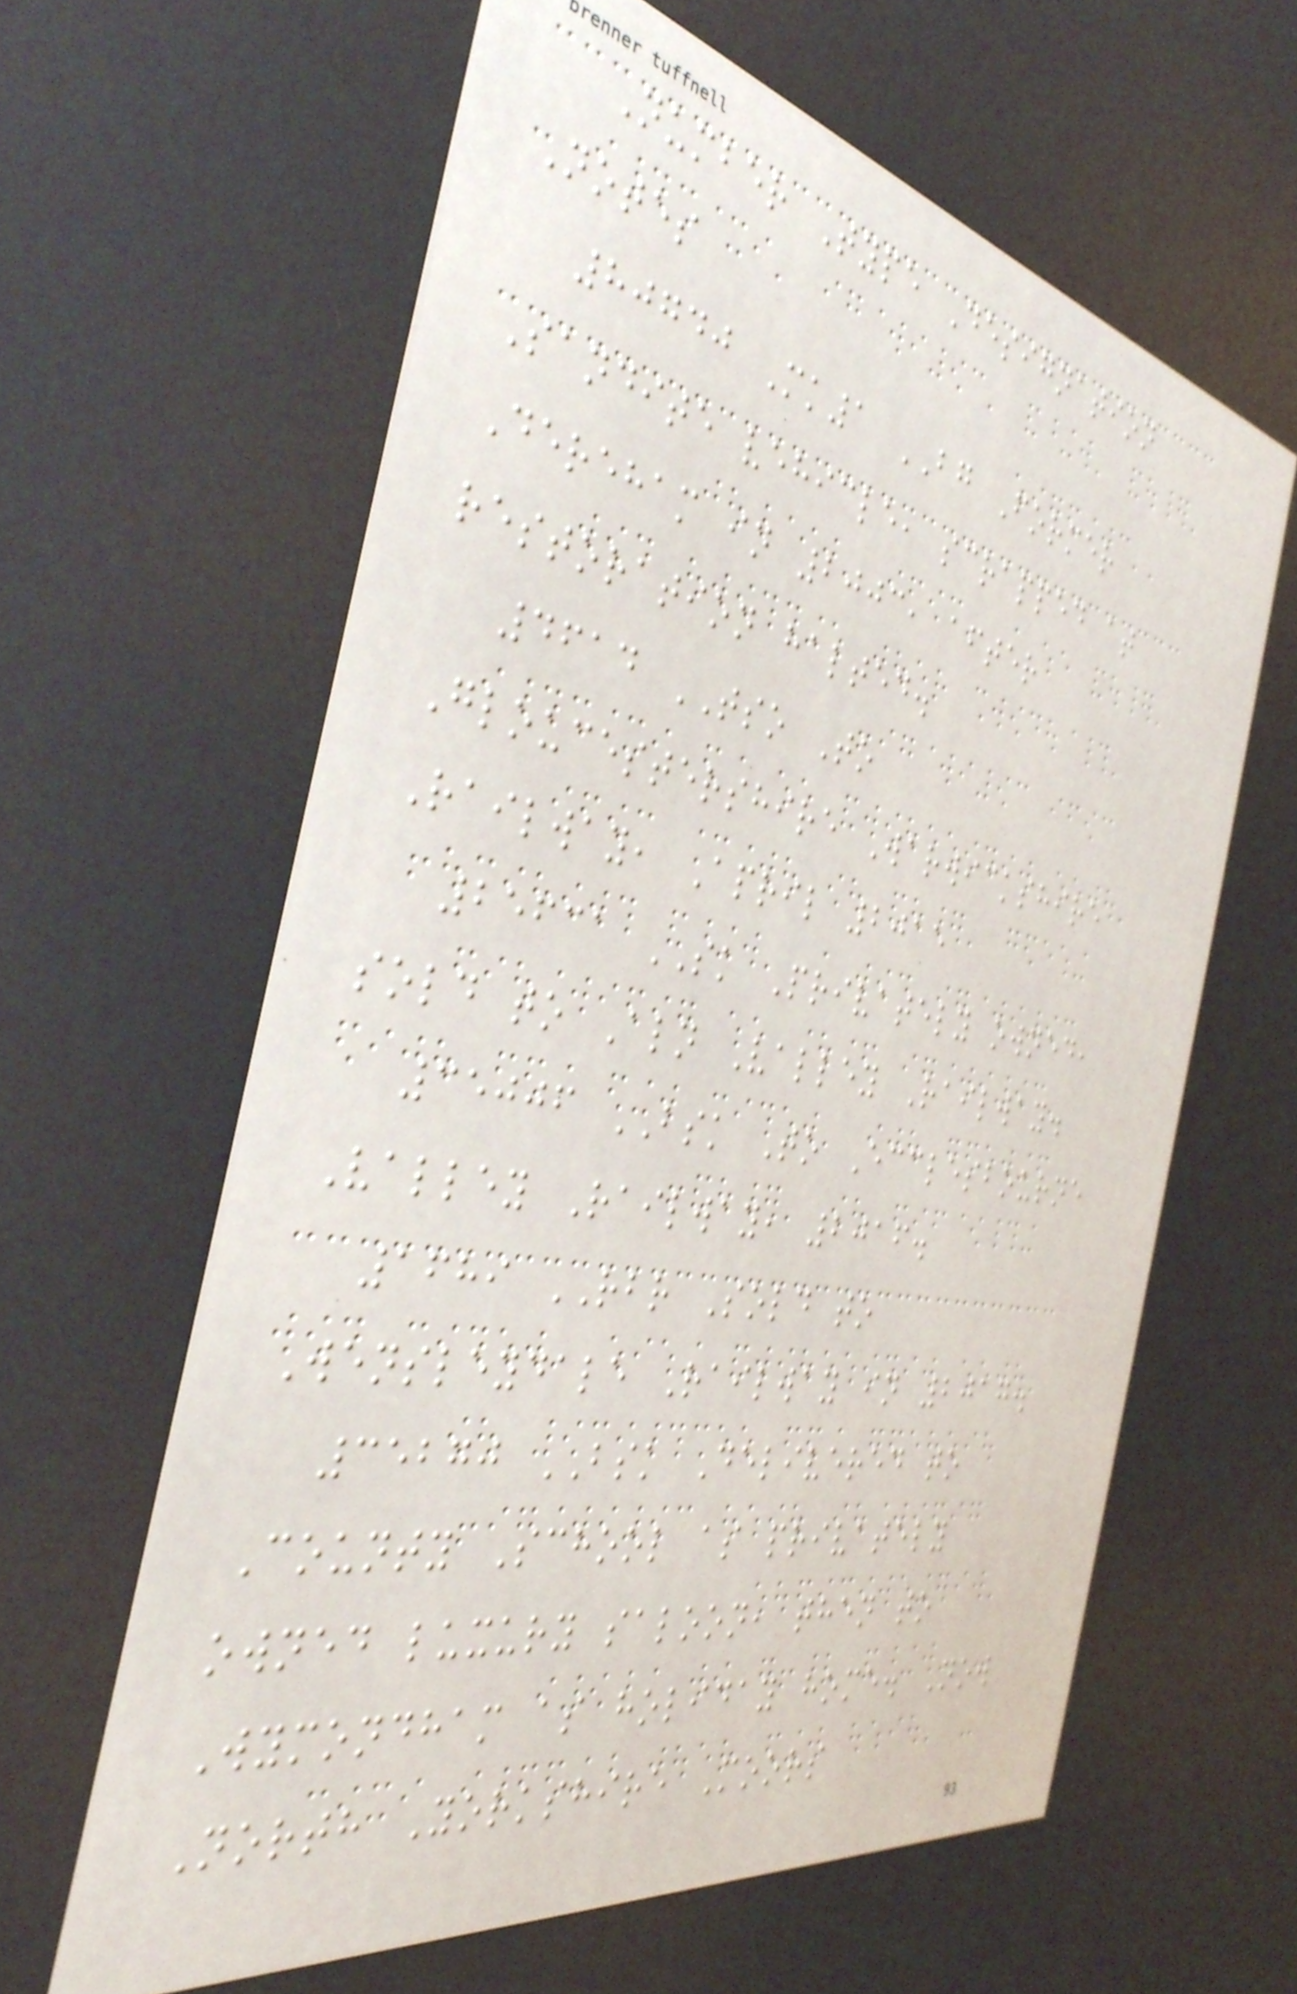Number Type Designation
Notes
80740 Mk1 BG Former
Sandite vehicle, scrapped at
Dereham in 2003, after
restoration halted.
4614 TSO To
Gloucestershire Warwickshire
Railway, April 2015
25631 SK Privately owned,
sold to Aln Valley Railway.
35006 BSK To Ecclesbourne
Valley Railway, 2016.
1689 RBR Sold to
Wensleydale Railway in 2017.
35270 BSK Delivered to
County School as privately
owned luxury saloon, then to
Wymondham as holiday home. Now
North Yorkshire Moors
